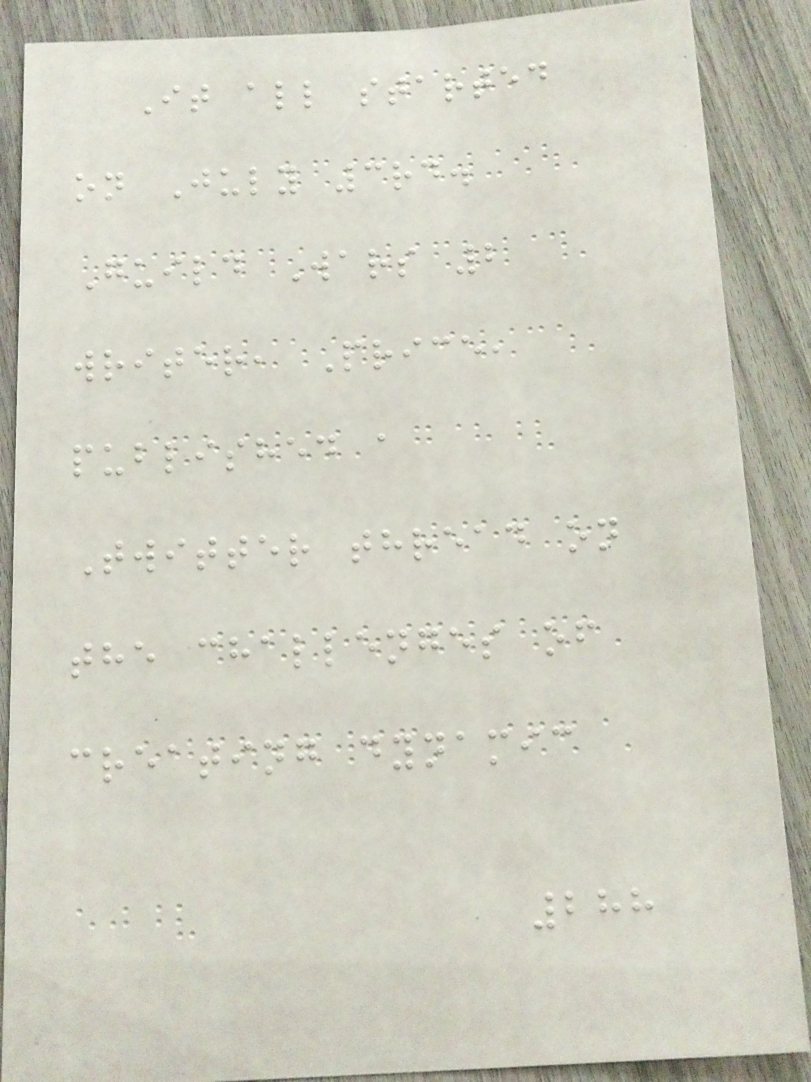It all started
on July 3rd.
Guild Wars 2
writer, Price,
published a
Twitter thread on
the challenges of
creating dynamic
288
